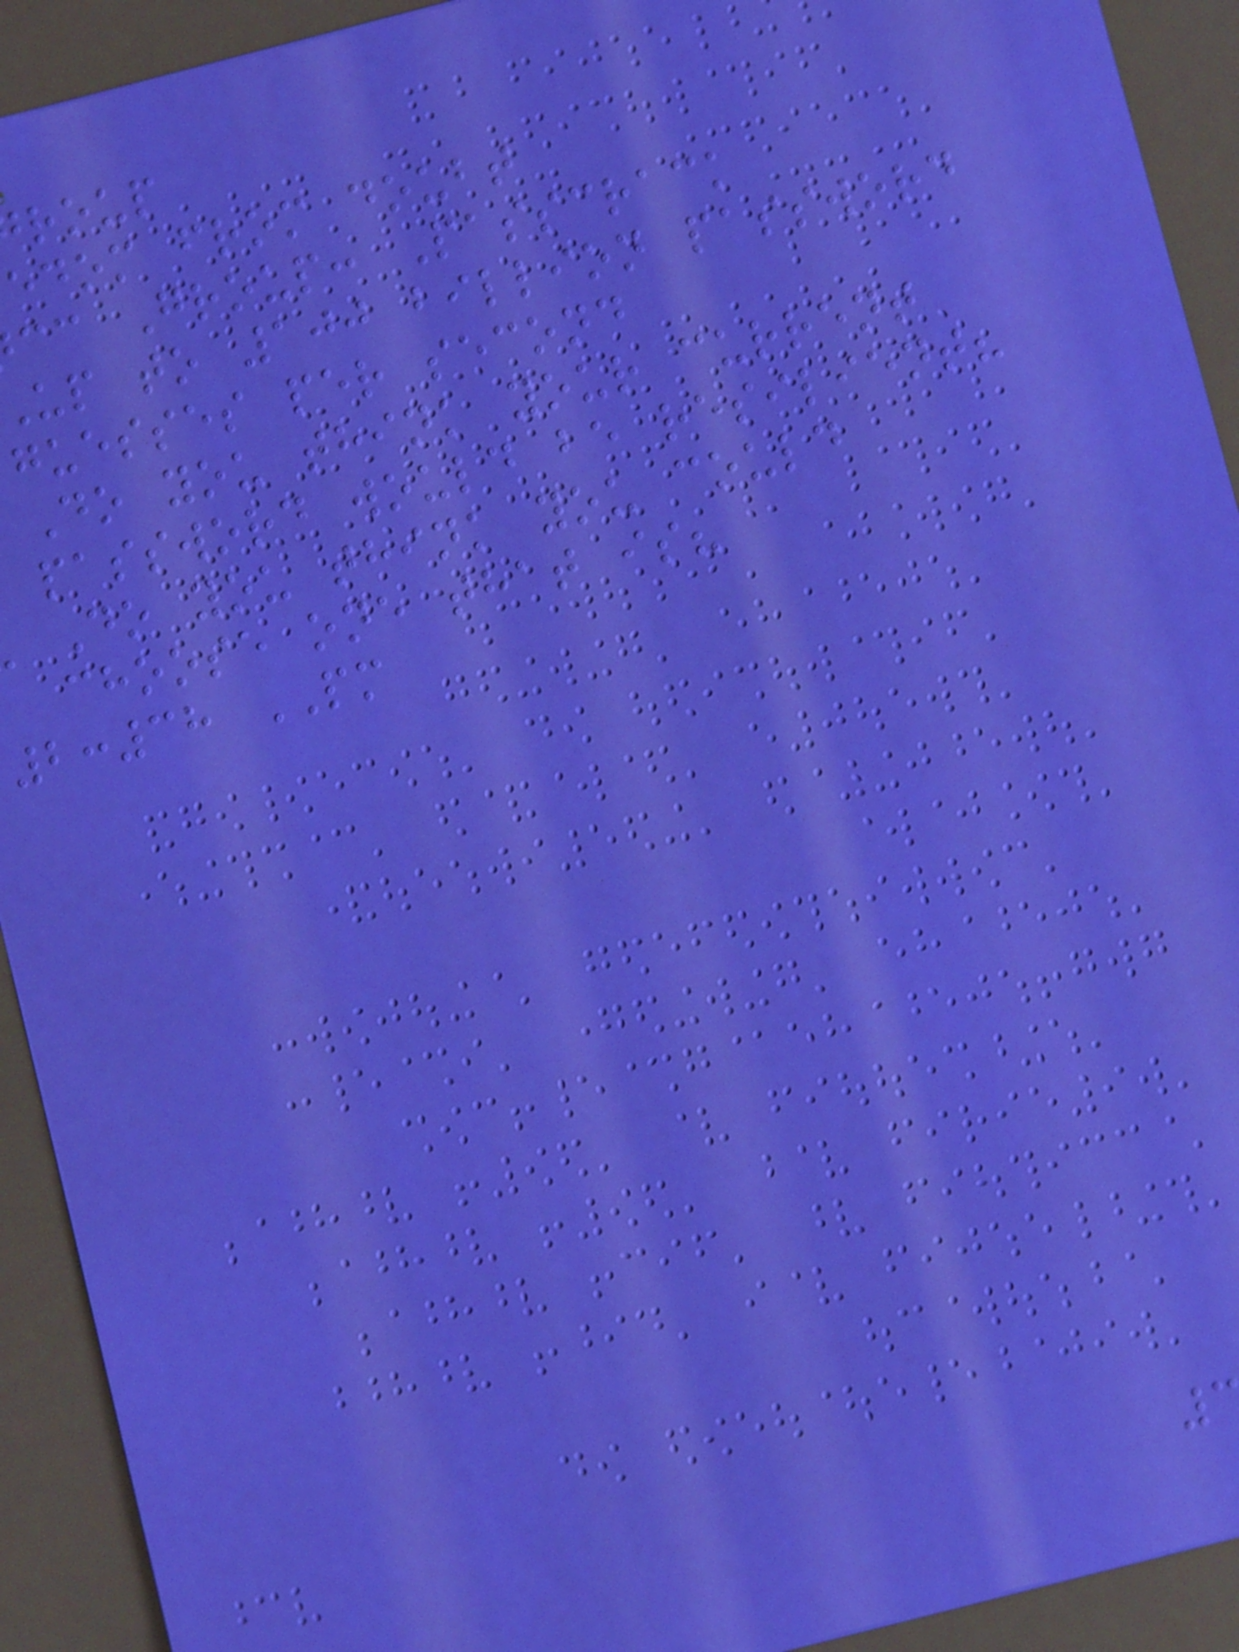roup
edom from doubt
cc Group: Passcrack
up to 100 billion password
guesses per second
Do you think your current
password would be resilient?
Do you think you could
choose one that is?
2:38 PM
